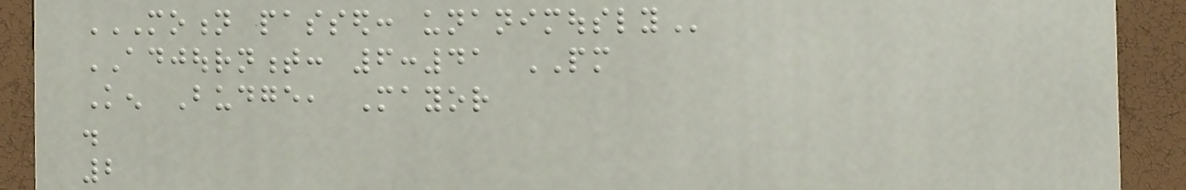MOTION PASSED: UNANIMOUSLY
ADJOURNMENT: 6:41 PM
Ken Budge, Mayor
.
2
